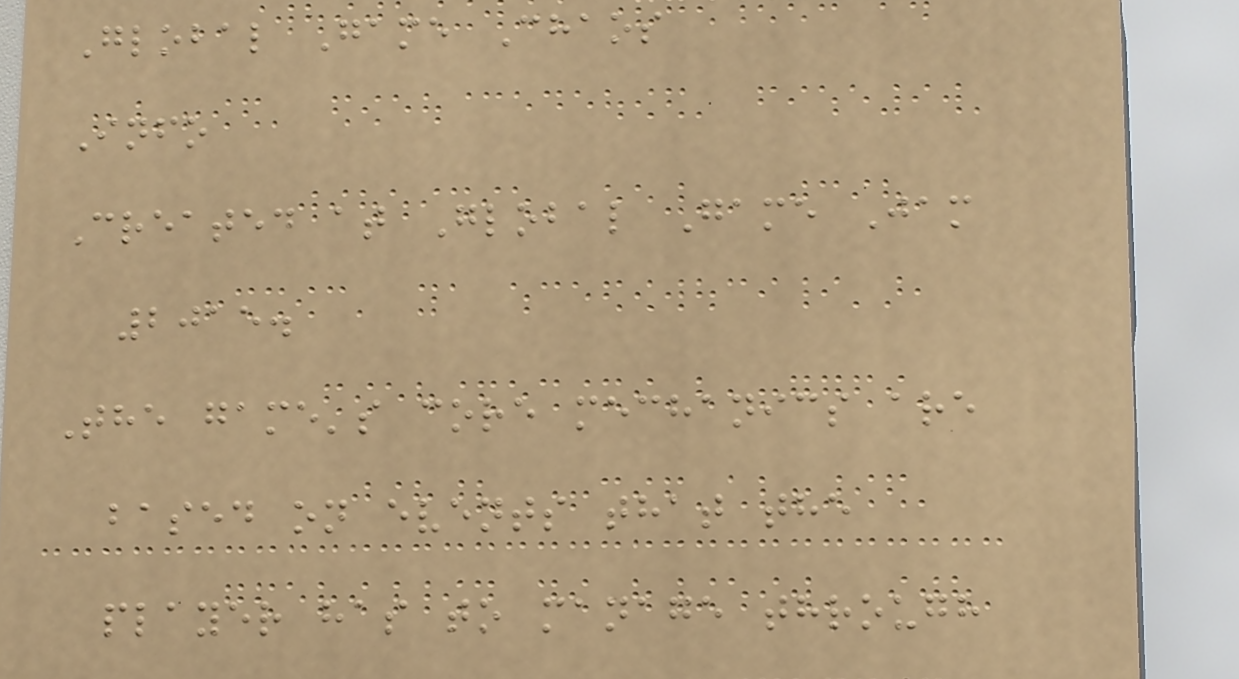Global Game Chaos
Info
Created at Global Game Jam
2015.
The game's core mechanics are
based on events that the
player has to manage through
